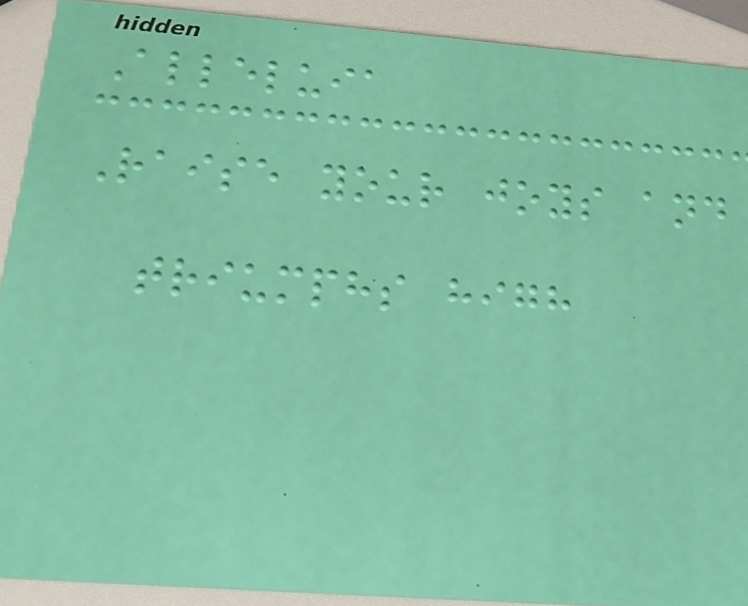Alleluia
Raise your joys and
triumphs high
